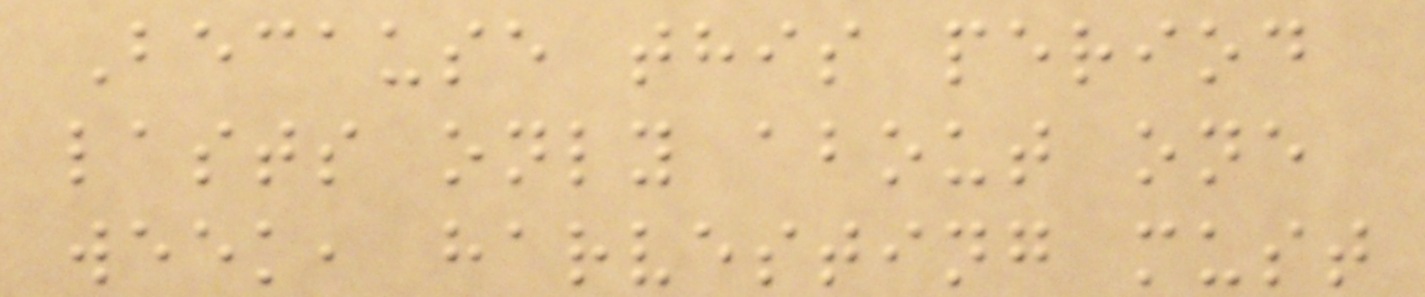Because this period
lasts only about one
week, harvesting must
